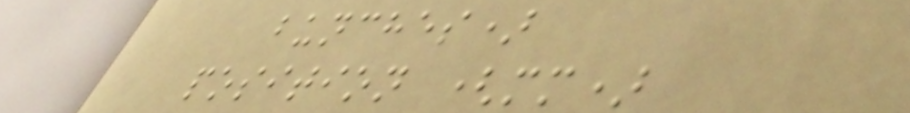bunches)
position (mm)
